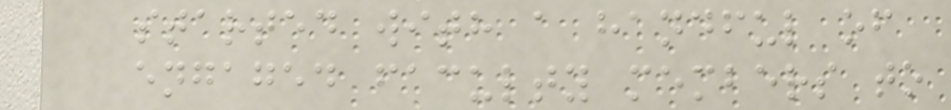started with a handful of
engaged faculty members to
